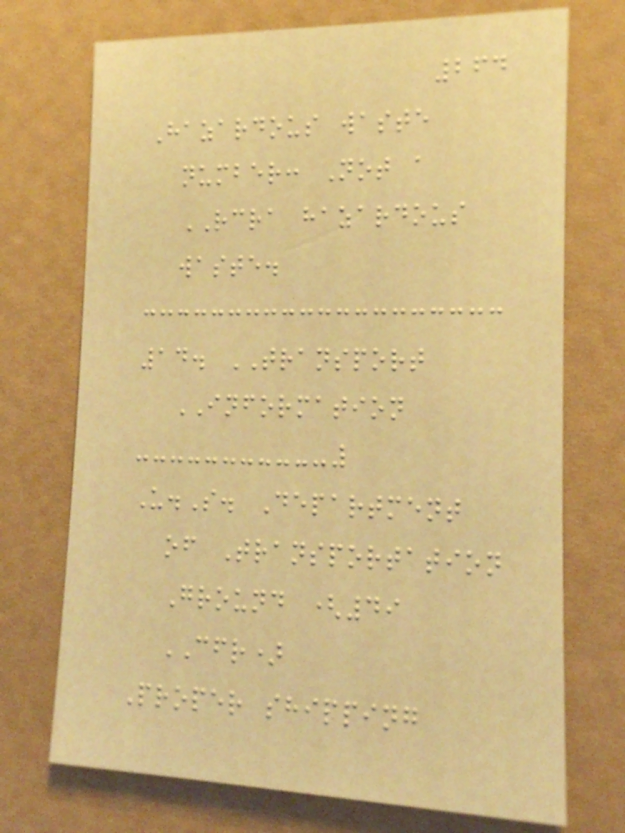264
Hazardous waste
number: Not a
RCRA hazardous
waste.
14. TRANSPORT
INFORMATION
U.S. Department
of Transportation
Ground (49
CFR)
Proper shipping
